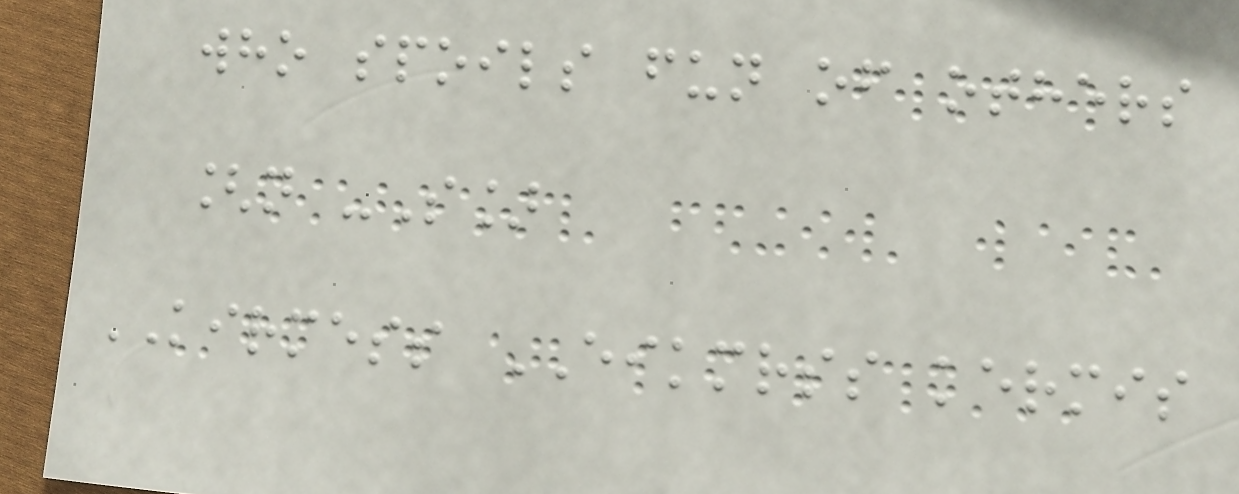who spoils fun of others
[n -S]
KIRMESS EIKMRSS kermis
